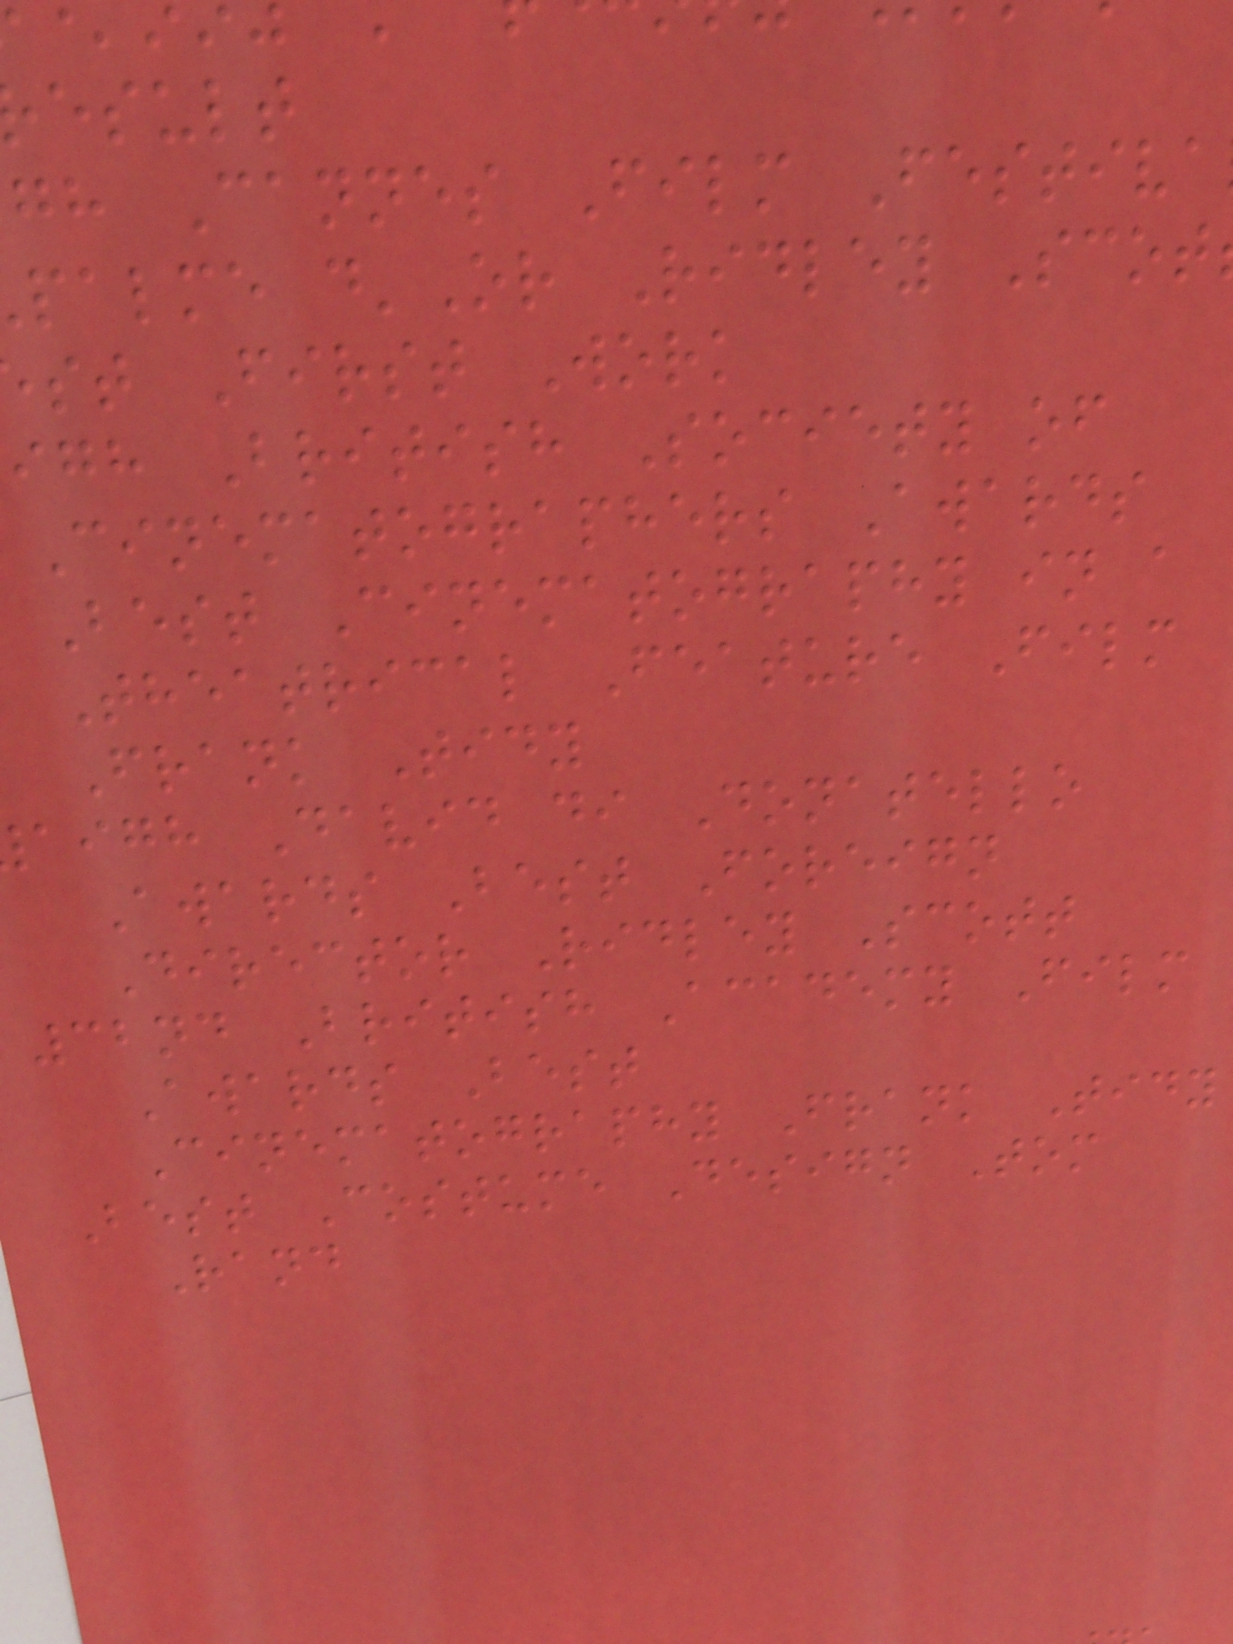esult
gh Cannes Film Festiva
palme d'Or Ridley Scot
st First Work
igh British Society of
Cinematographers Awards
Best Cinematography in a
Theatrical Feature Film
Frank Tidy
aigh David di Donatello
Awards Best Foreign
Director Ridley Scott
32nd British Academy Film
Awards Best
Cinematography Frank Tidy
Best Costume Design Tom
Rand
